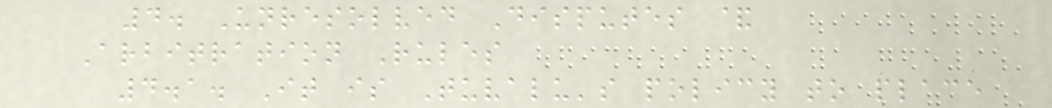4. Unresolved Disputes &
Arbitration Rules
4.1. It is Tuvalu's policy to place
